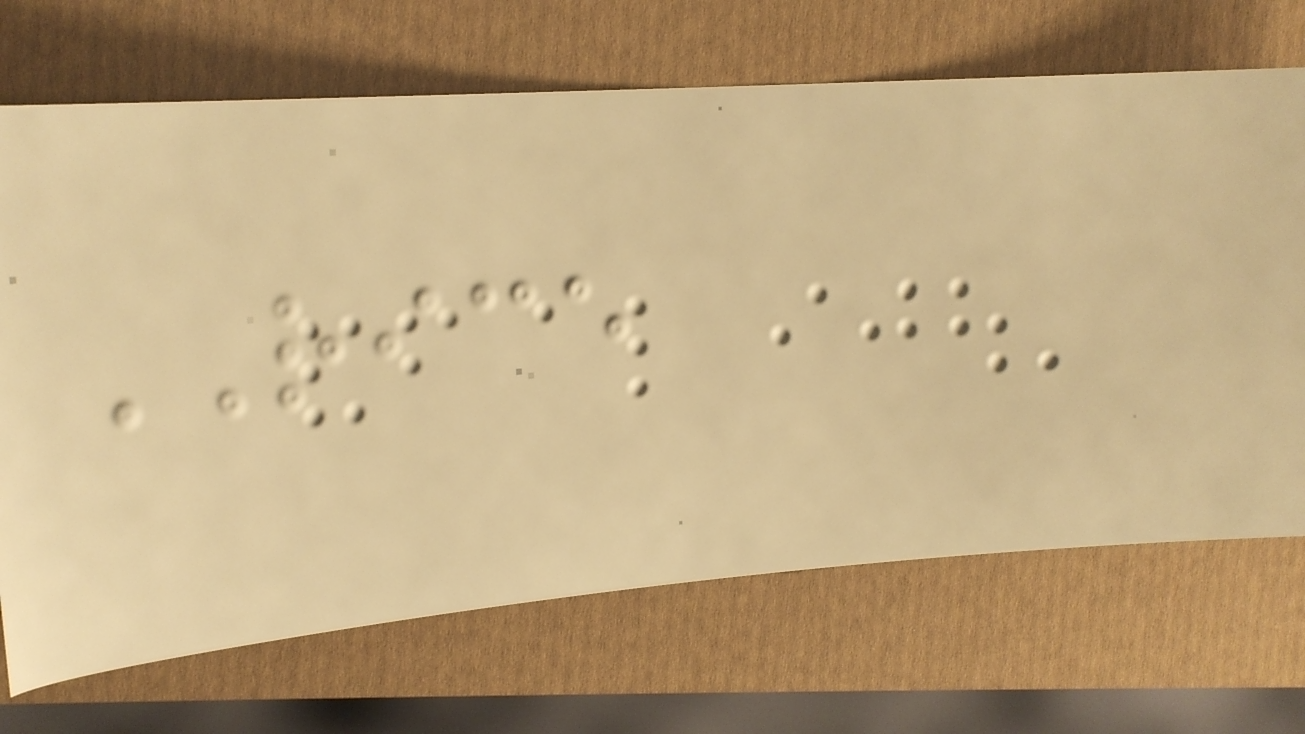RICE
